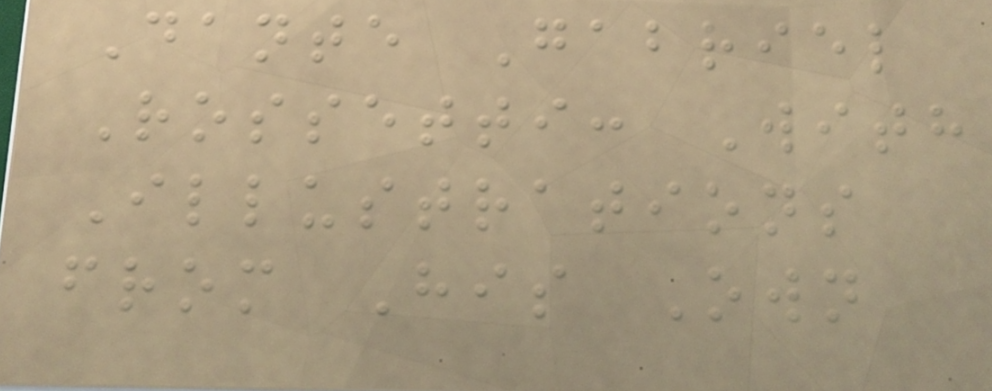Dante Gabriel
Rossetti: With
Illustrations
from His Own
